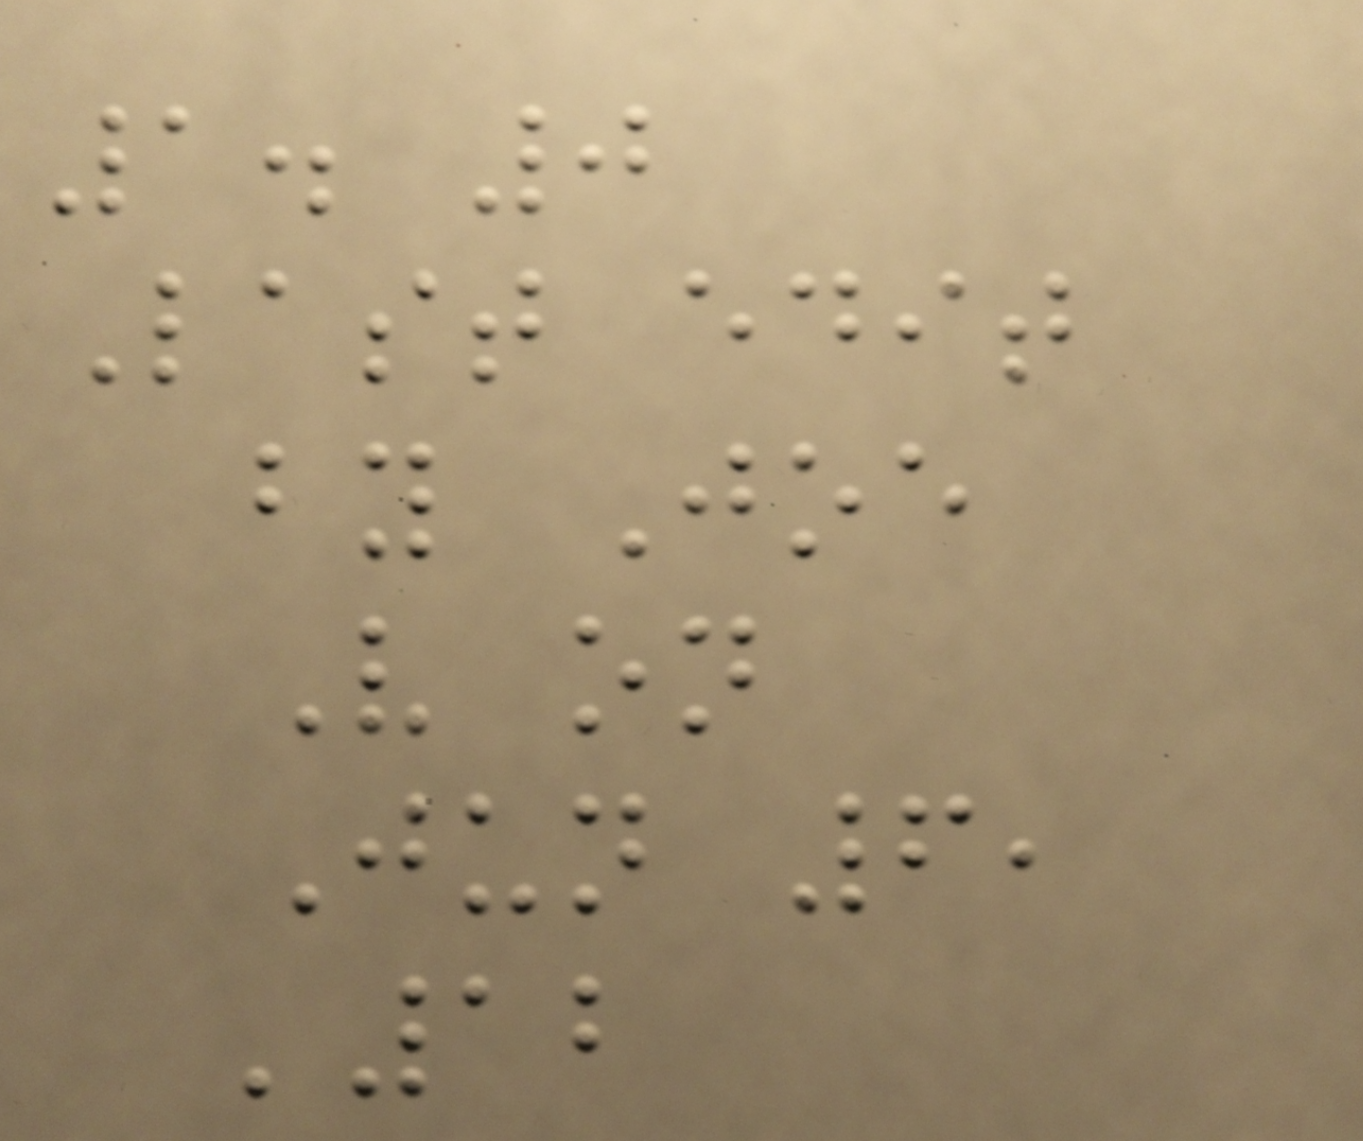1. 0
Last edit
by Joe
V on
Jun 6,
'12
